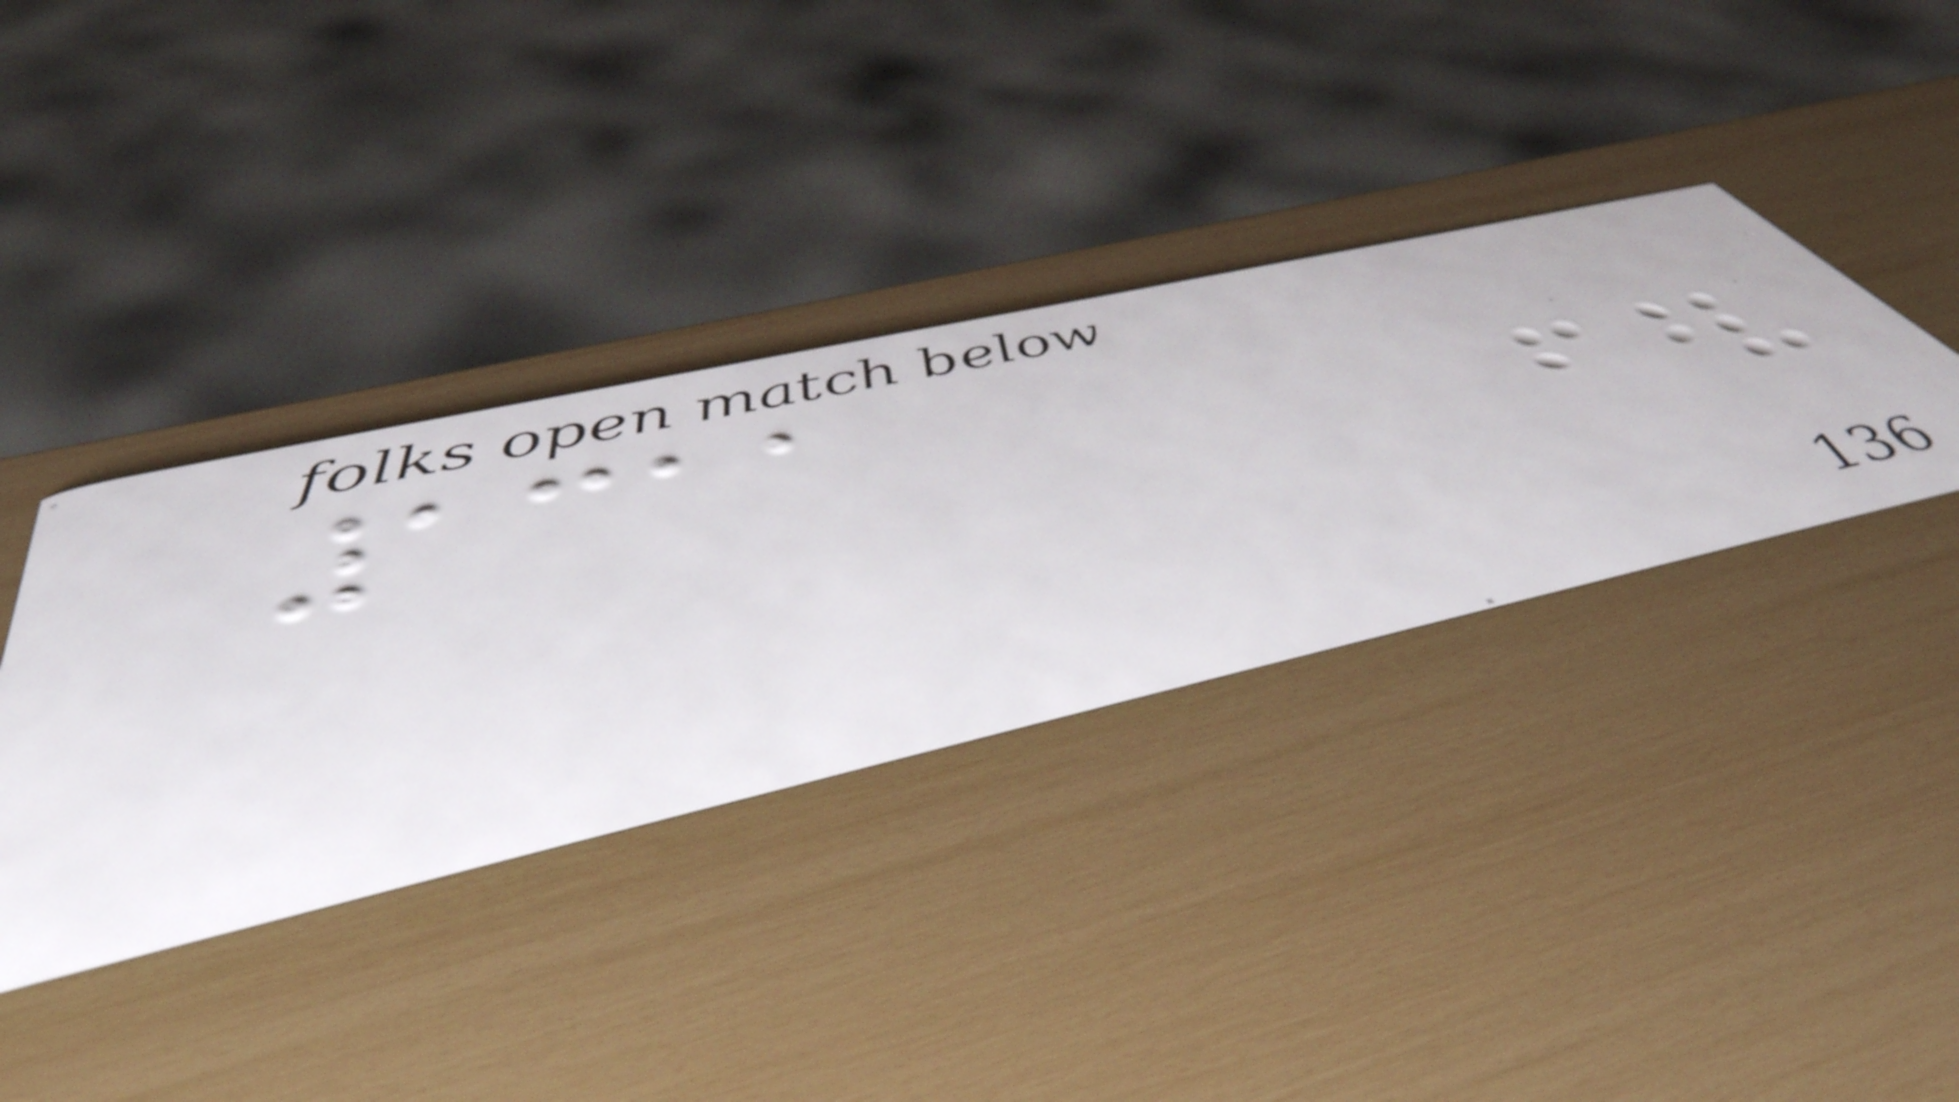1311
